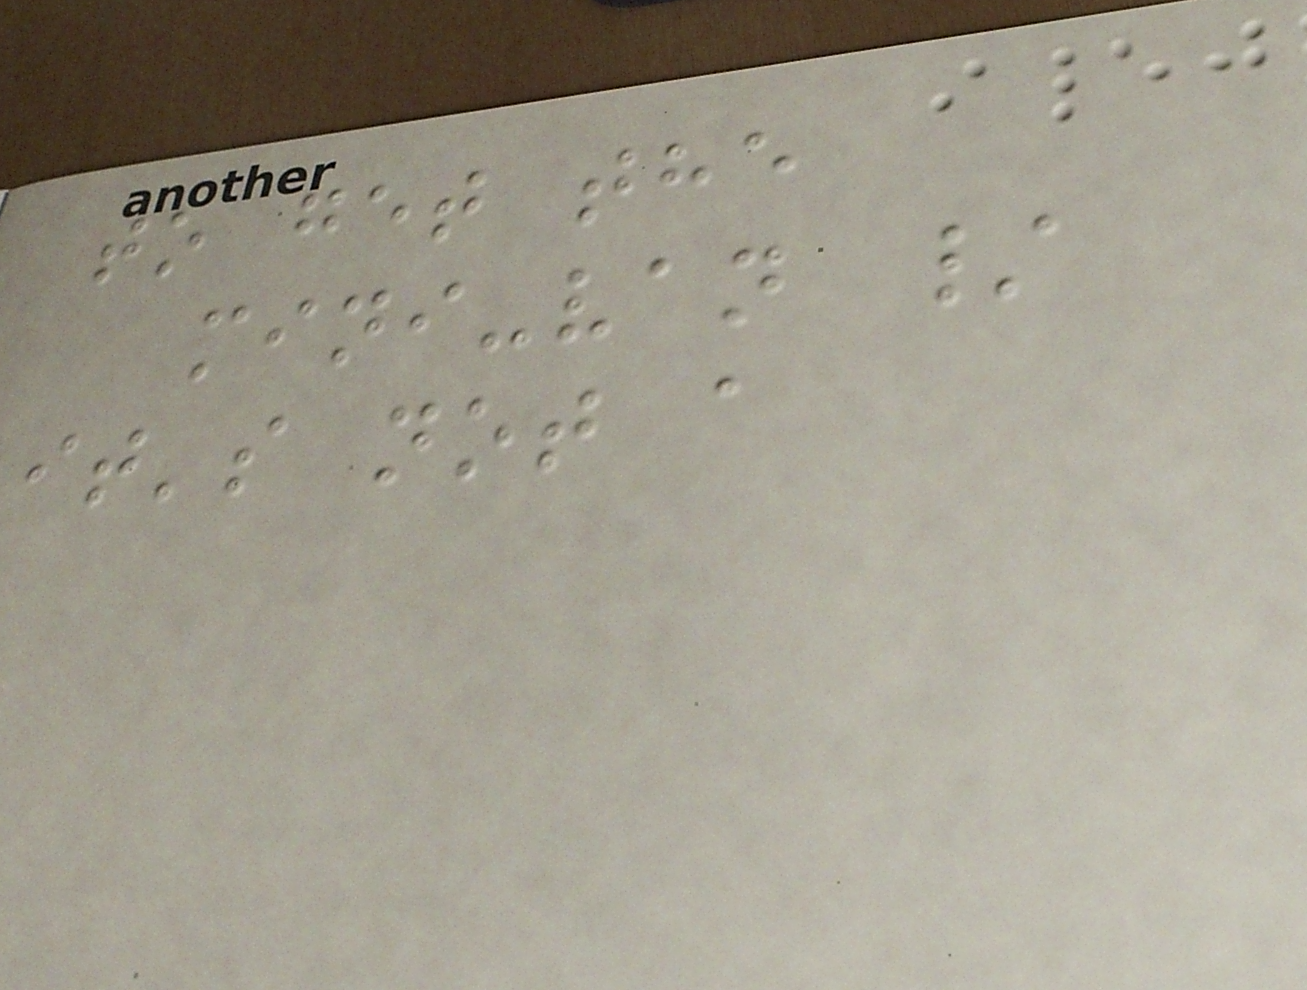to get the
mini-van /
it's not a
